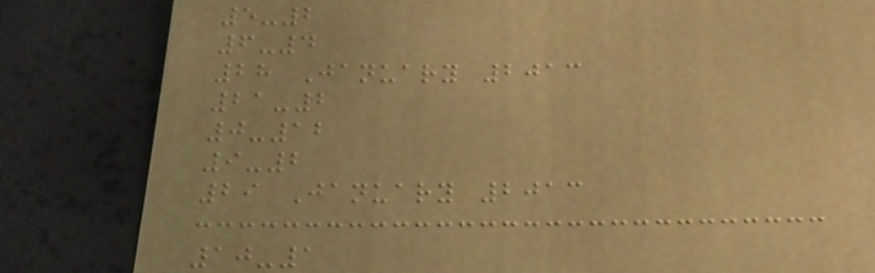5-2
6-4
28 January 2013
21-2
0-12
9-2
29 January 2013
10-1
